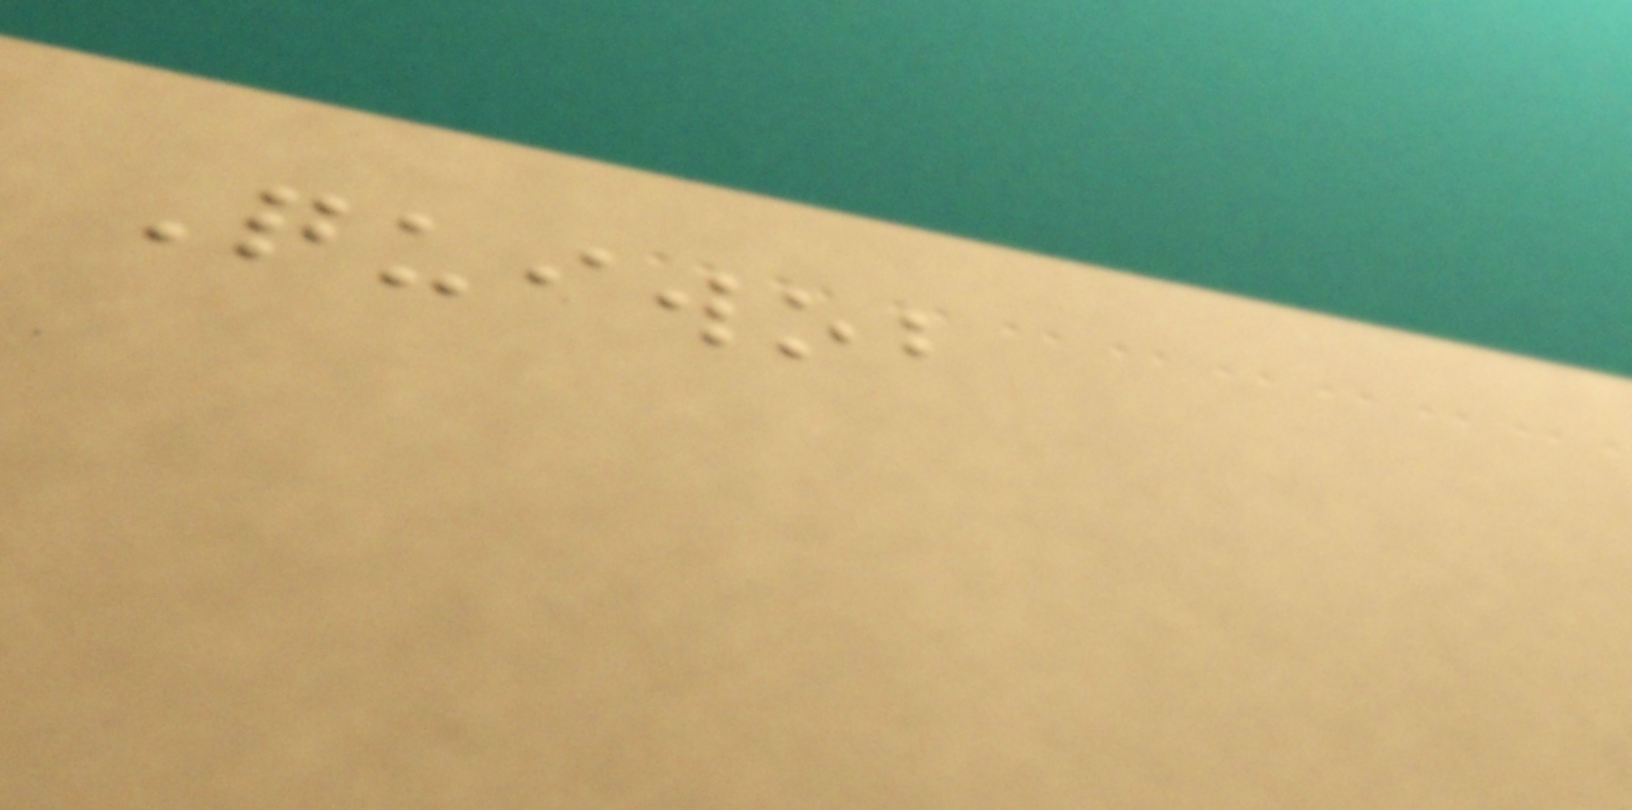Quiwob
